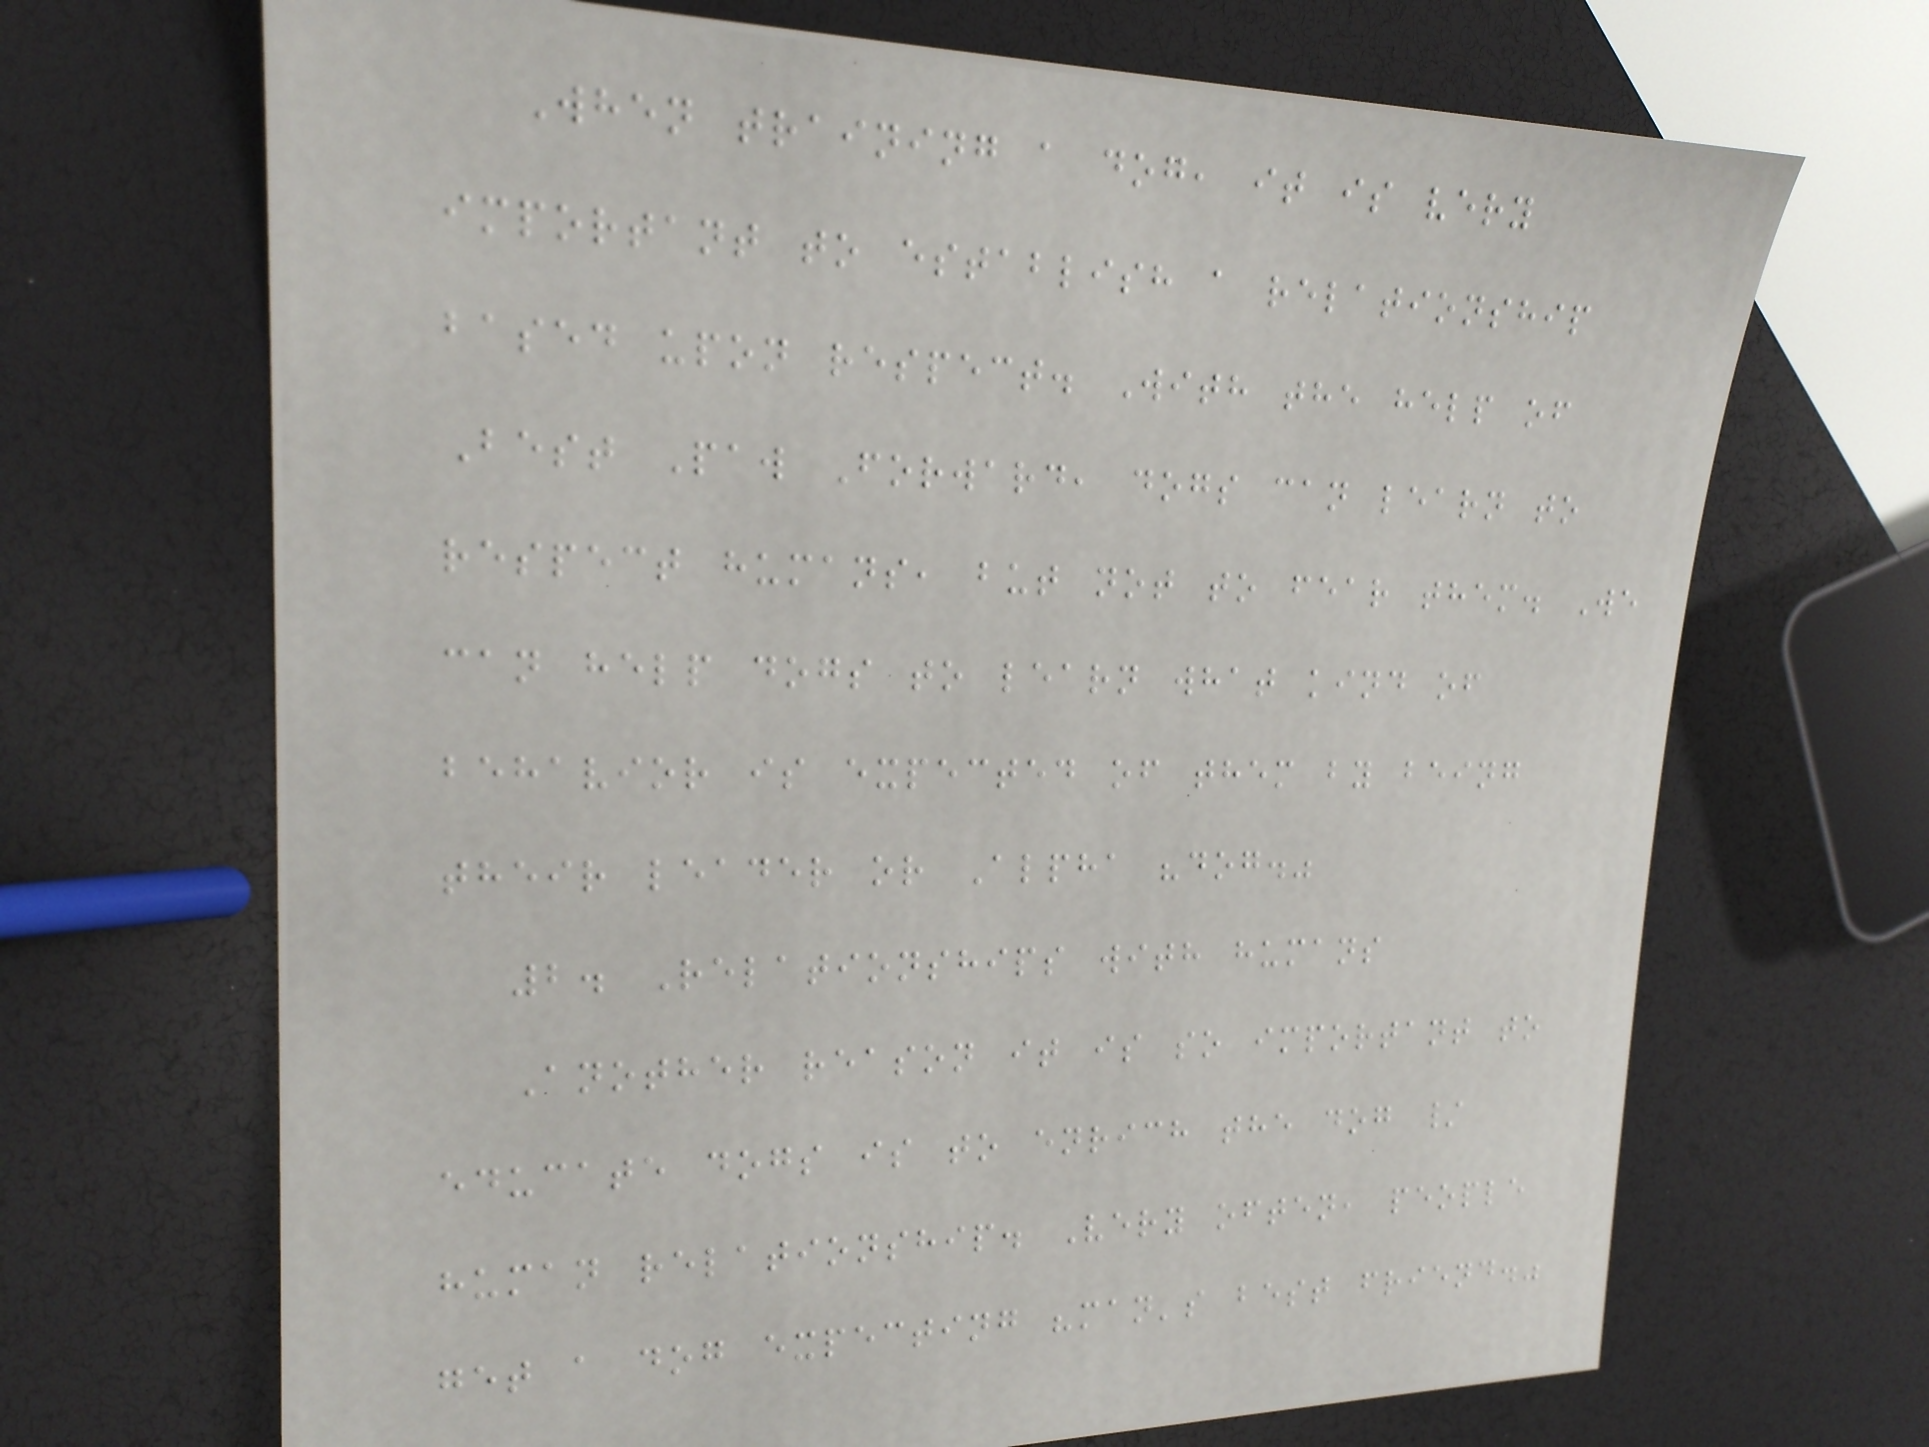When training a dog, it is very
important to establish a relationship
based upon respect. With the help of
Best Paw Forward, dogs can learn to
respect humans, but not to fear them. We
can help dogs to learn what kind of
behavior is expected of them by being
their leader or Alpha "dog."
2. Relationships with humans
Another reason it is so important to
educate dogs is to enrich the dog /
human relationship. Very often, people
get a dog expecting "man's best friend."
